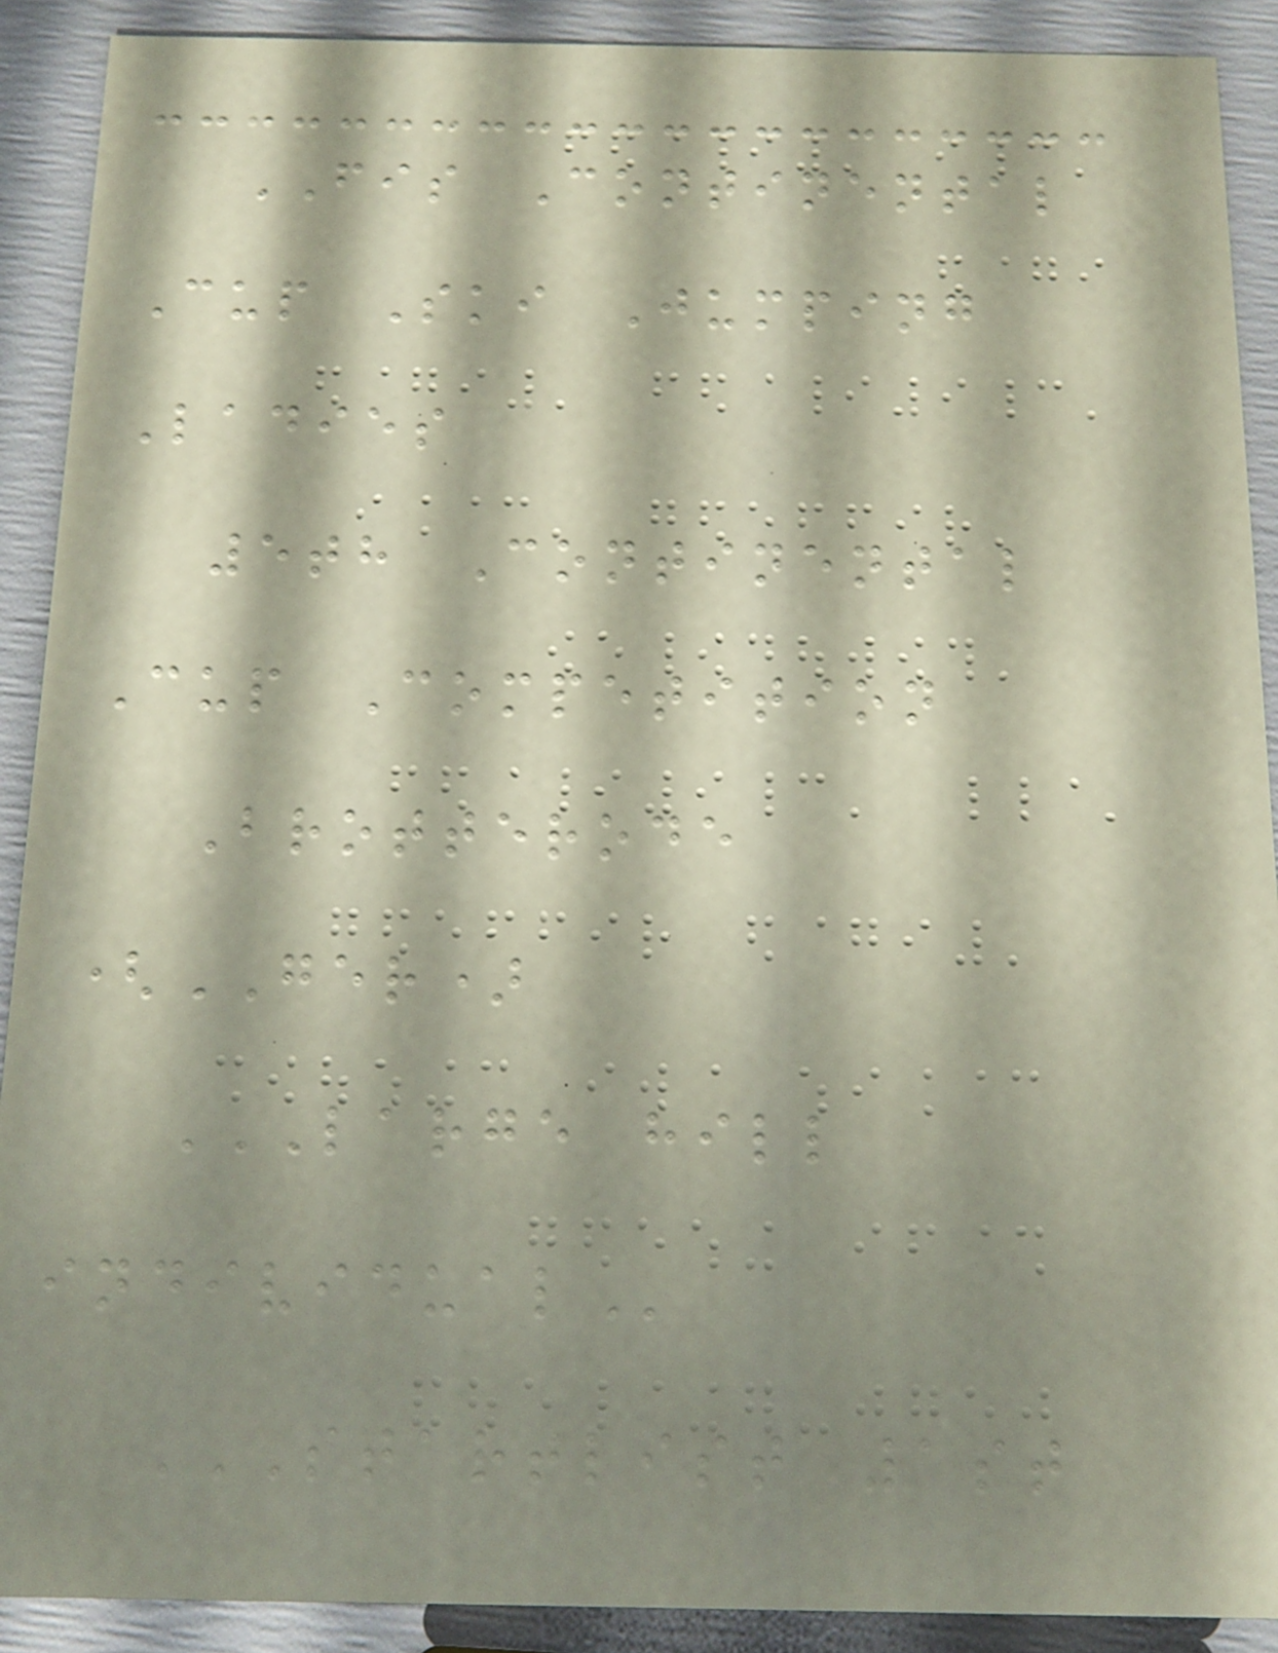FIS Continental
Cup Ski Jumping
Ladies
5th Continental
Cup Competition
Brotterode
(GER)
LARGE HILL
INDIVIDUAL
STARTLIST 1ST
